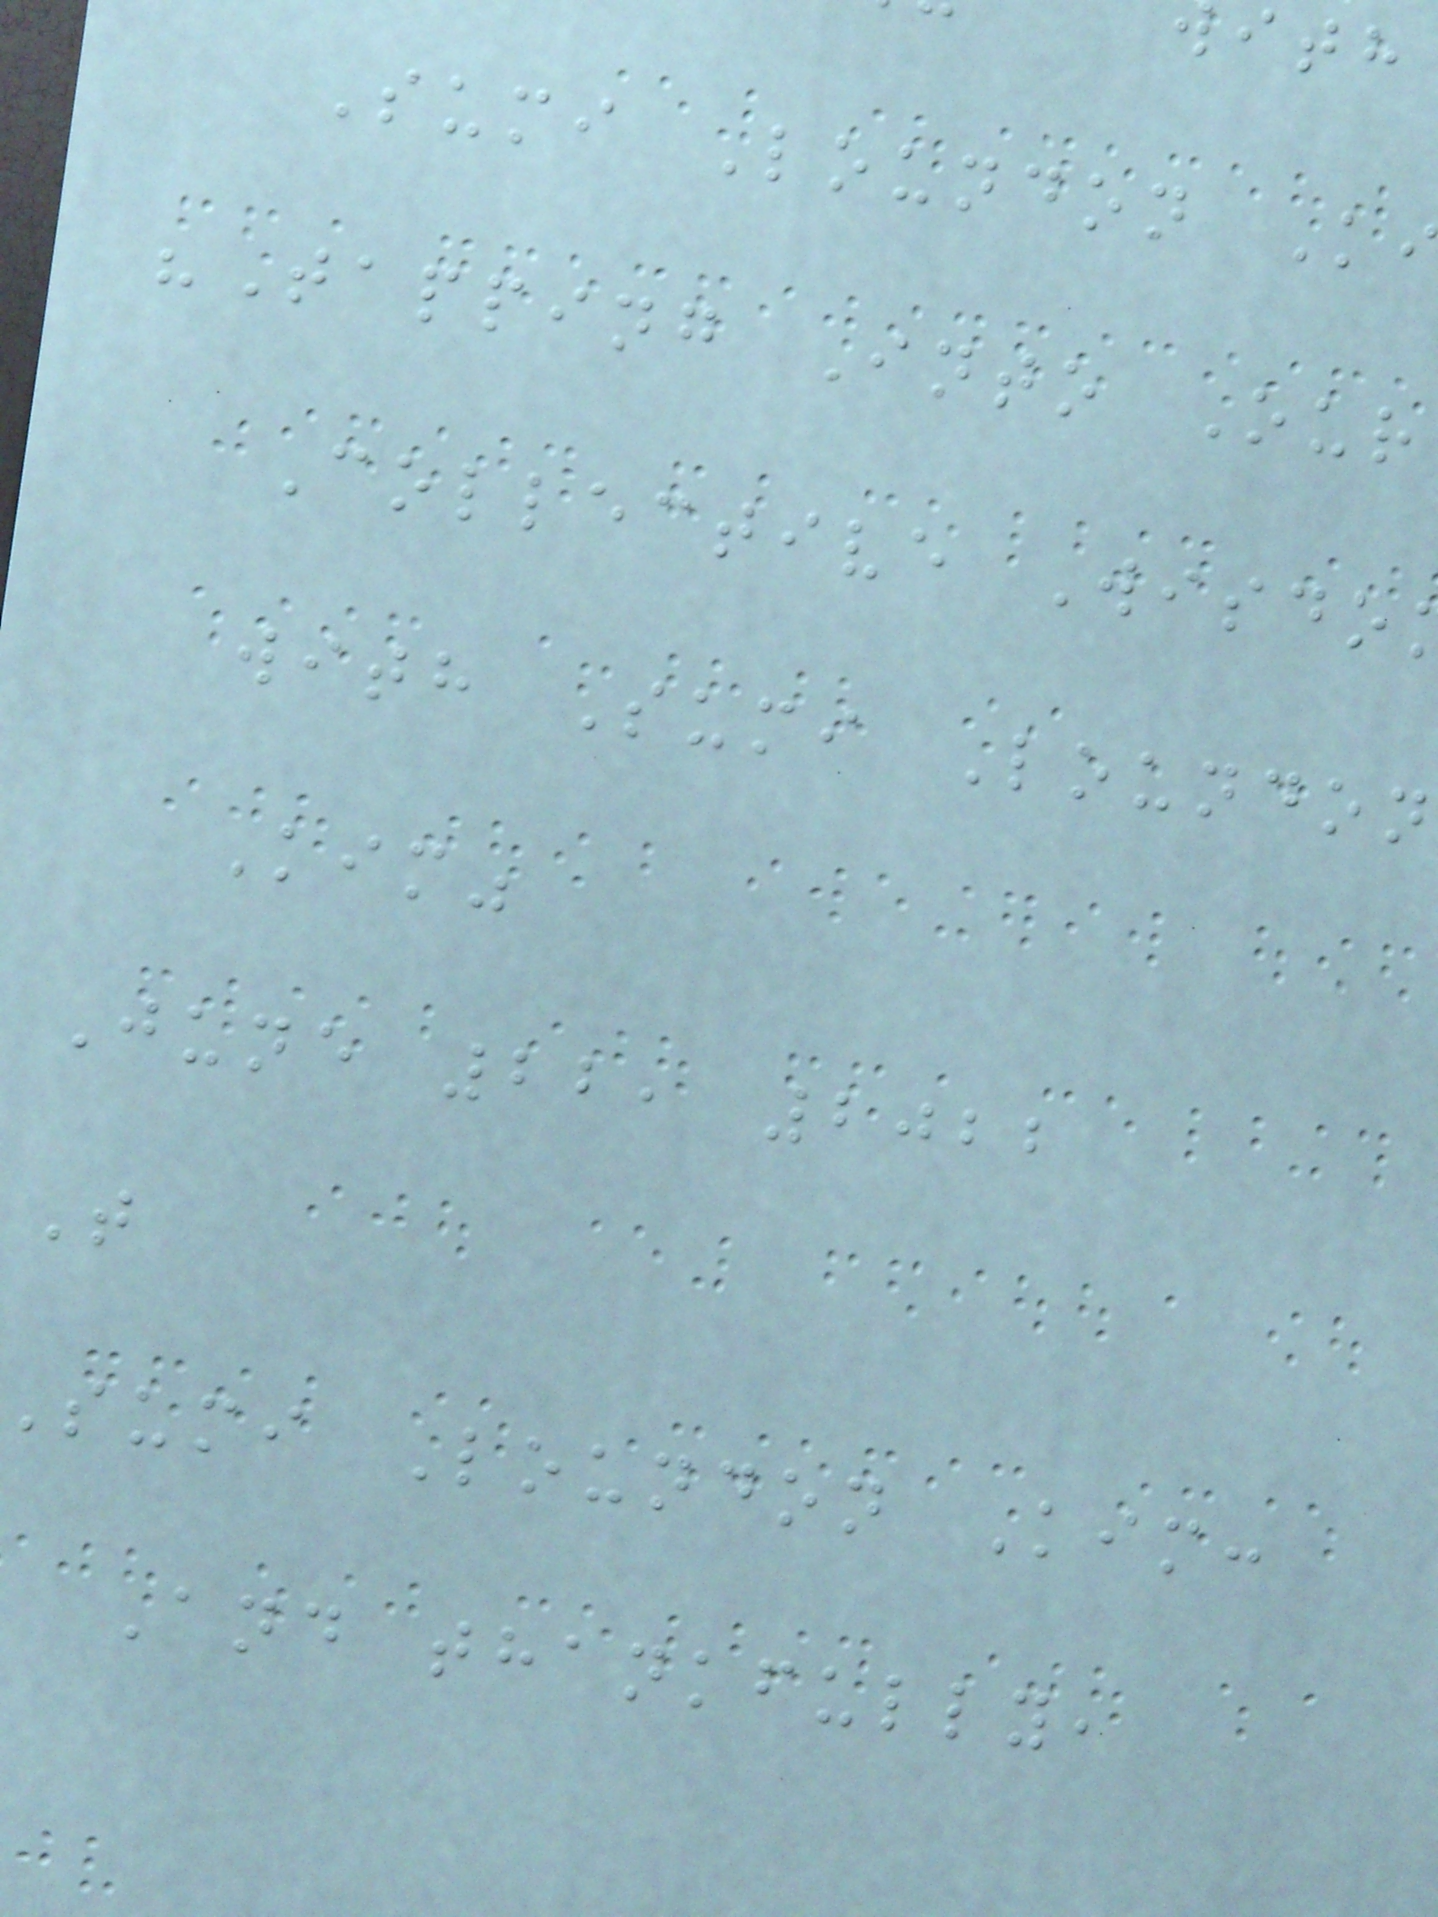Sumi Loundon K
"Tapping Into Our
Collective Wisdo
with Sumi Loundon
Kim"
June 22, 2022
T
sumi Loundon Kim:
And thankfully,
